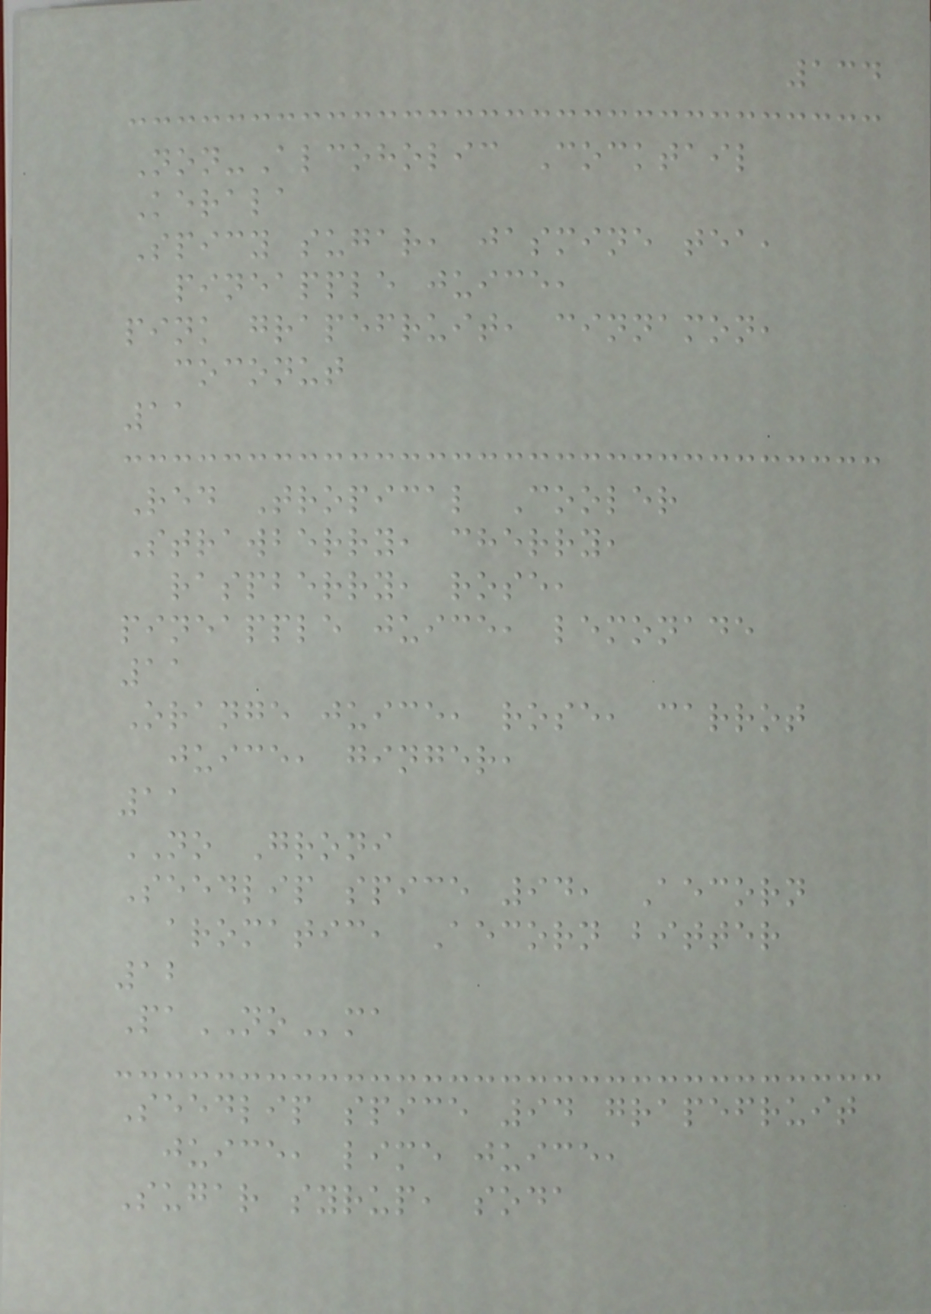134
Non-Alcoholic Cocktail
Kerala
Spicy sugar, jasmine tea,
pineapple juice,
pink grapefruit, cinnamon,
coconut
11
Red Tropical Cooler
Strawberry, cherry,
raspberry, rose,
pineapple juice, lemonade
11
Orange juice, rose, carrot
juice, ginger,
11
NO Groni
Seedlip spice 94, Aecorn
aromatic, Aecorn bitter
12
PaNOma
Seedlip spice 94 grapefruit
juice, lime juice,
Sugar syrup, soda
